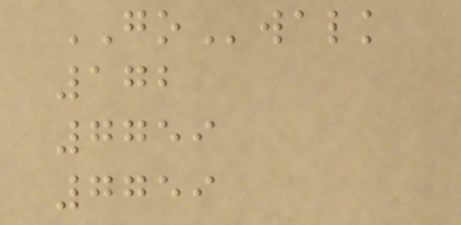GOwalk
172
7759
7759
